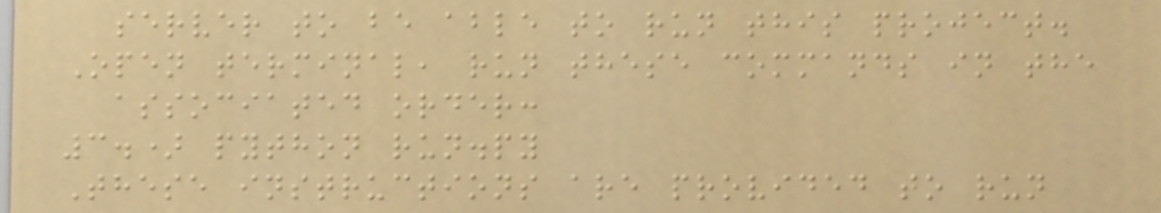server to be able to run this project.
Open terminal, run these commands in the
associated order:
3.) python run.py
These instructions are provided to run
